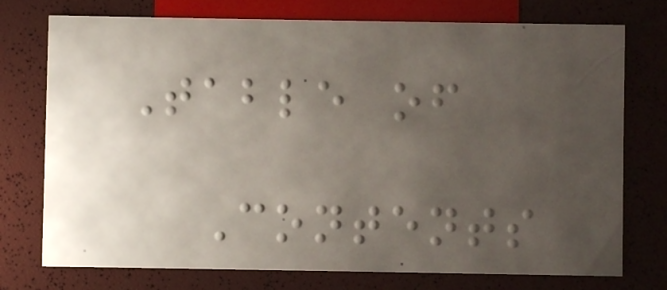Table of
Contents
